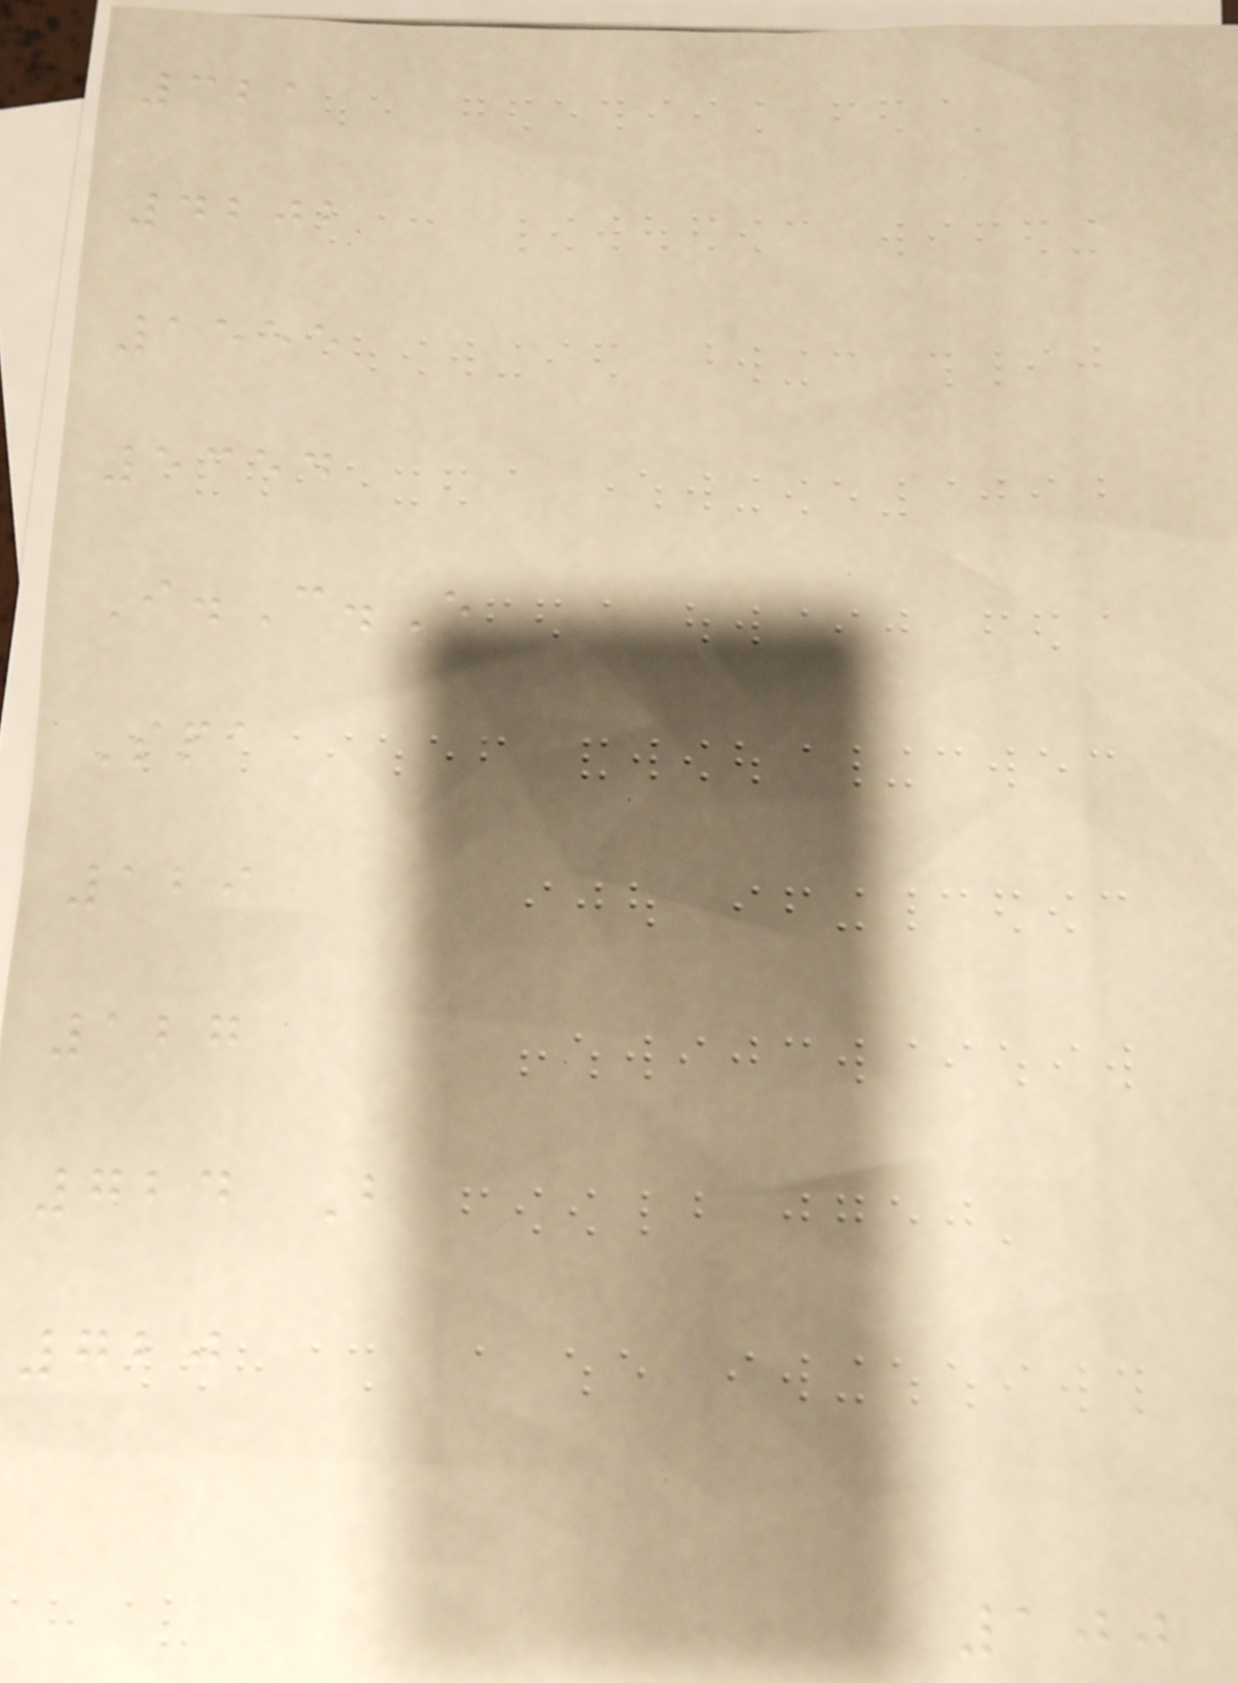321
4202
1555
5354
I.C.E
Spa
129
127
724 B
720
100
